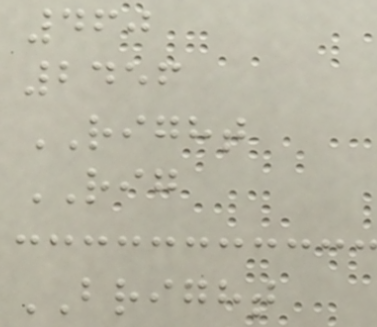460
2456
RIGHT
RIG
BRIGHT
